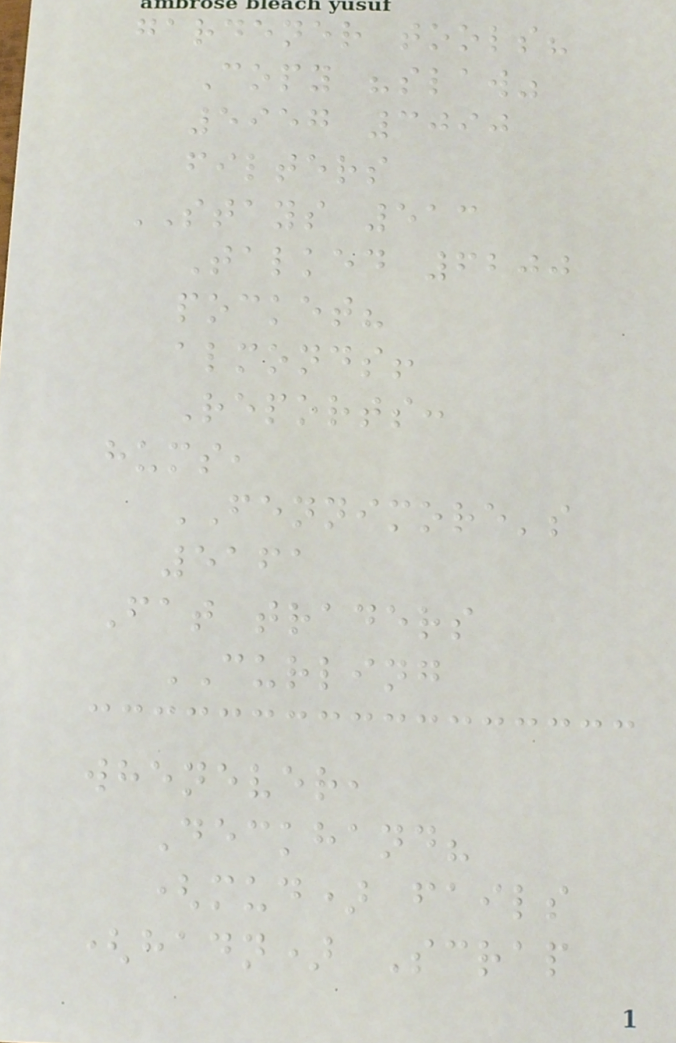gardener tools?
Copy "slaw"
5957 3090
filters
STAYS 513
Talked 6200
pocket?
almonds!
Reports:
hums,
FENNIMORE's
5161
Fat traders
CURLING
whenever,
Deckhand?
(mud) fails
(hadn) Scrap
